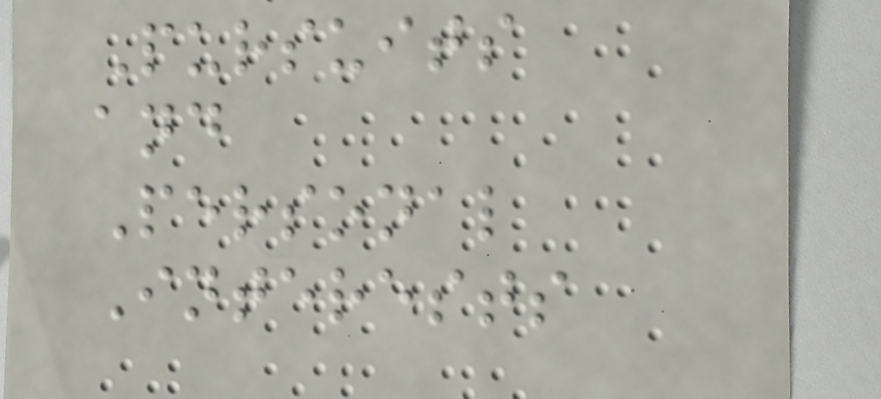Pursuits
and
Personal
Interests
